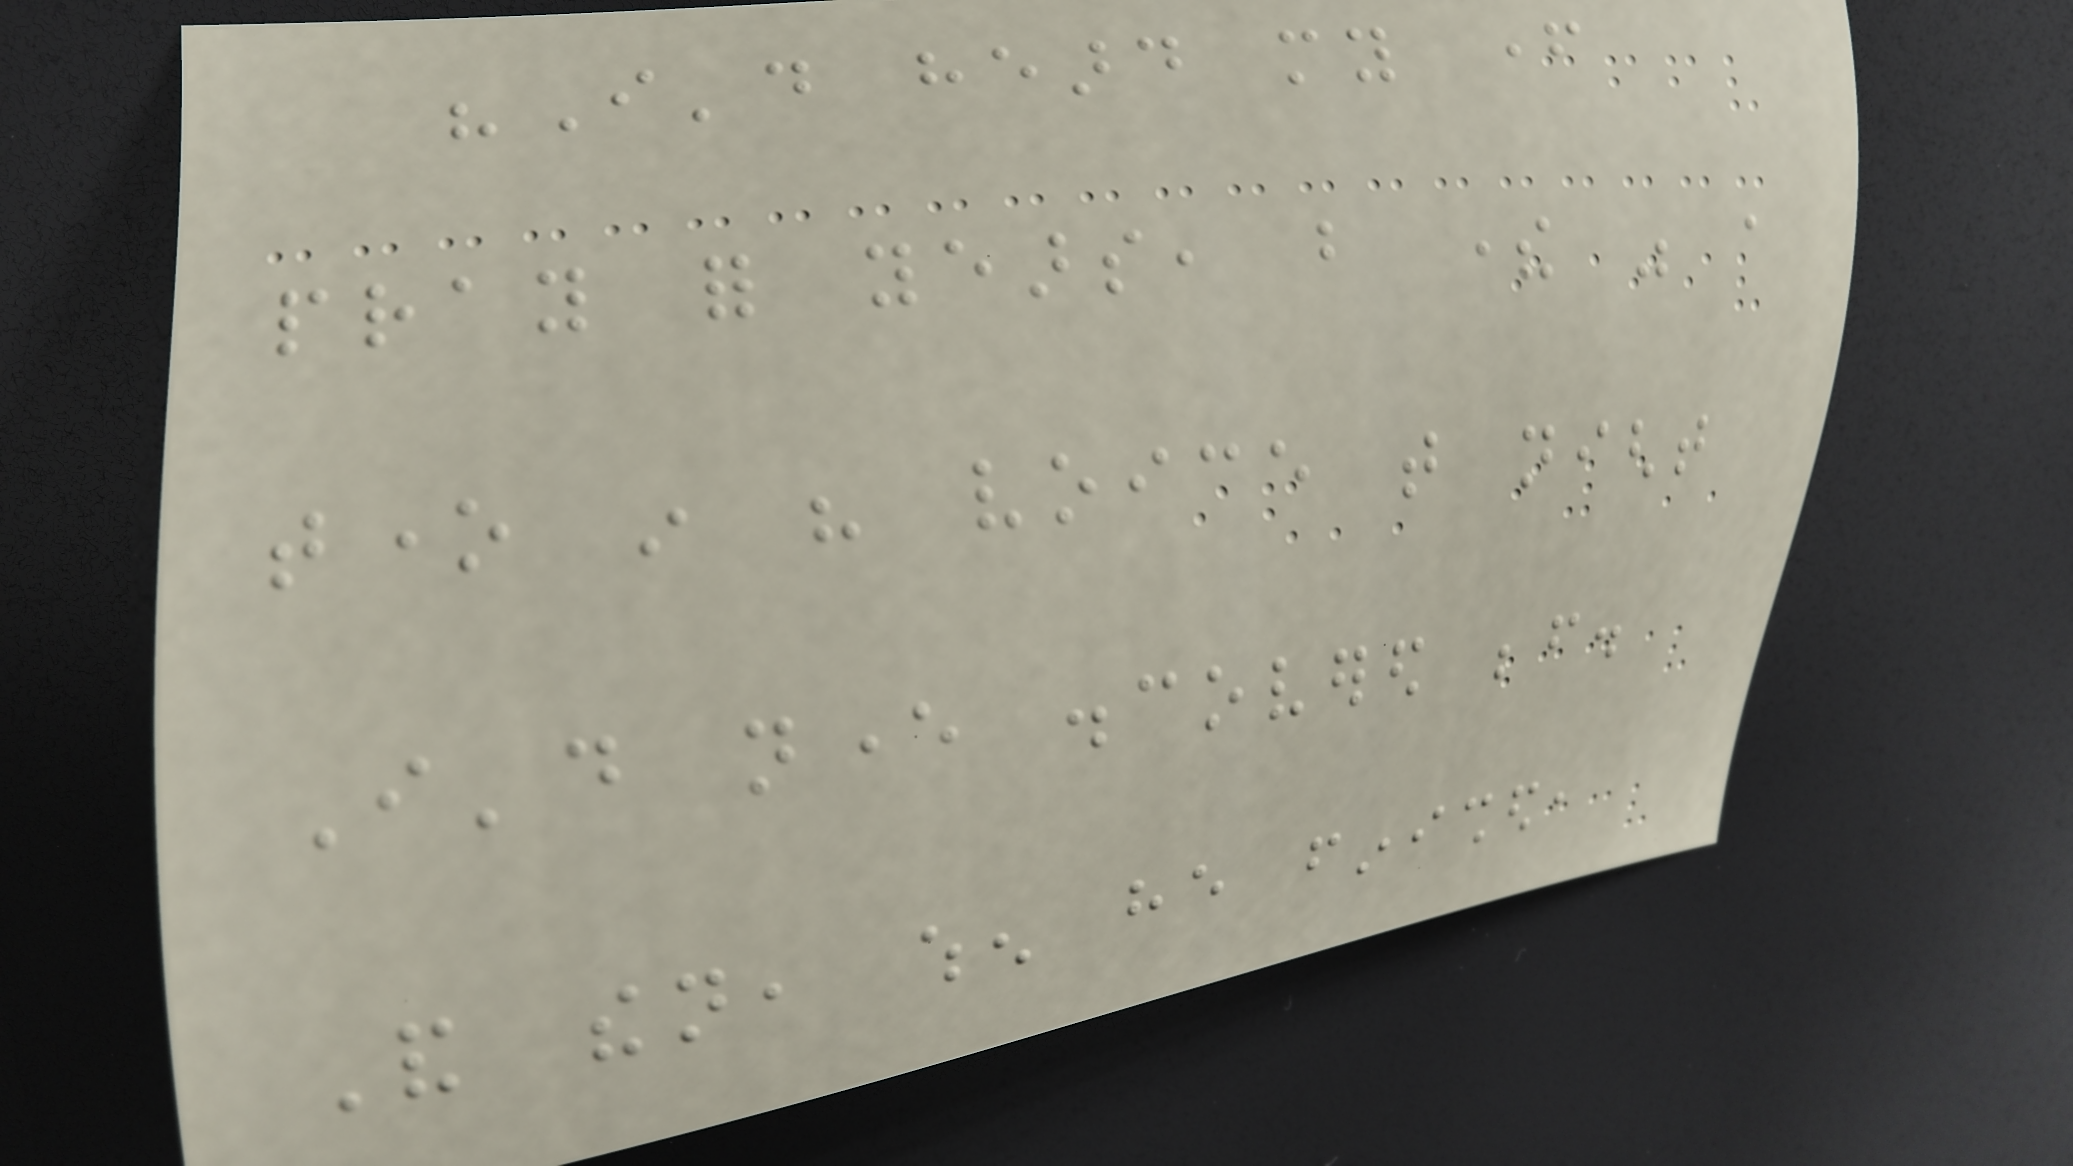"I'd heard my father
pray for years, but there was a
tone in his voice that night
I'd never discovered before.
And then, when he finished,
